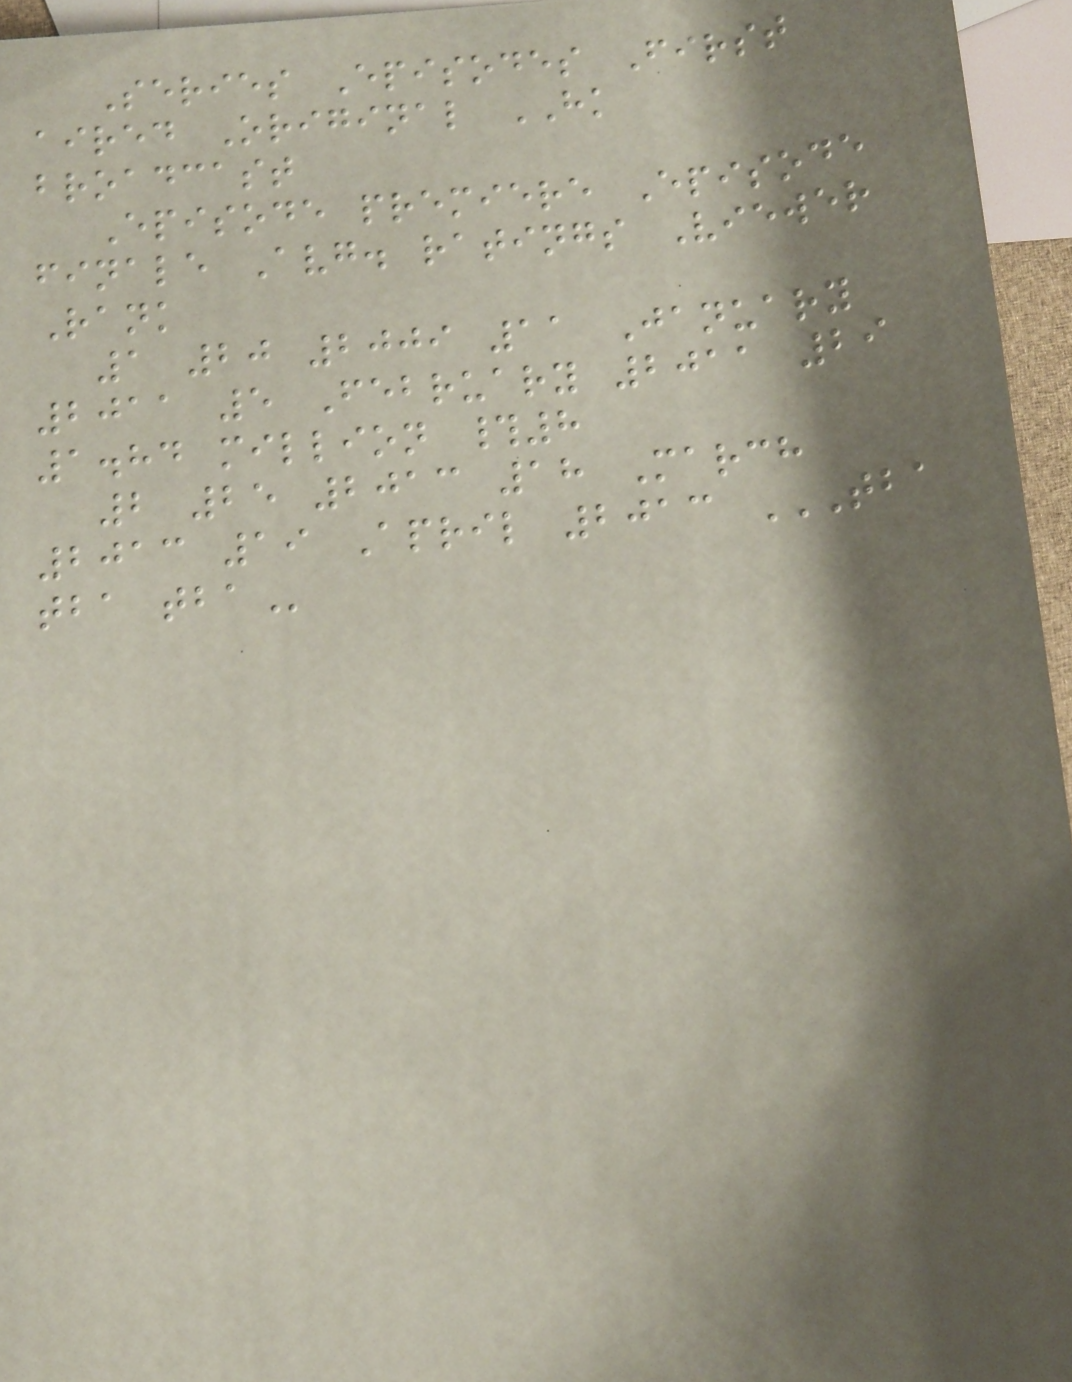Series Episodes First
aired Original HK
broadcast
Episode premiere Episode
finale Avg. ratings Viewer
Rank
1 20 2009 11 January
2011 5 February 2011 29
1.84 million #8
2 25 2013 18 March
2013 19 April 2013 TBA
TBA TBA
